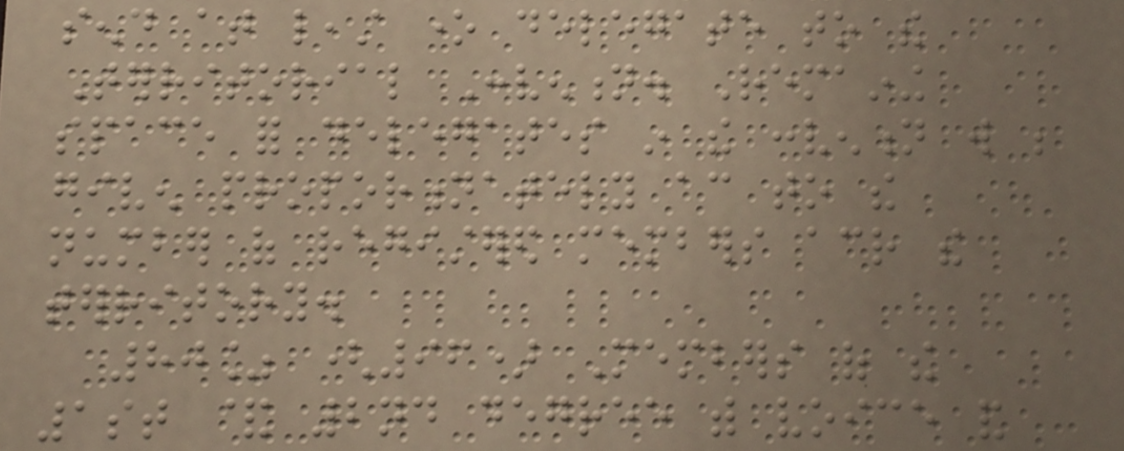send at least one delegate to the
Territorial Convention. Remaining
space for delegates in the convention will be
given proportionately according to the
number of registered members across the
territory.
80% (96) Members of the
1st & 2nd degree with voice and
